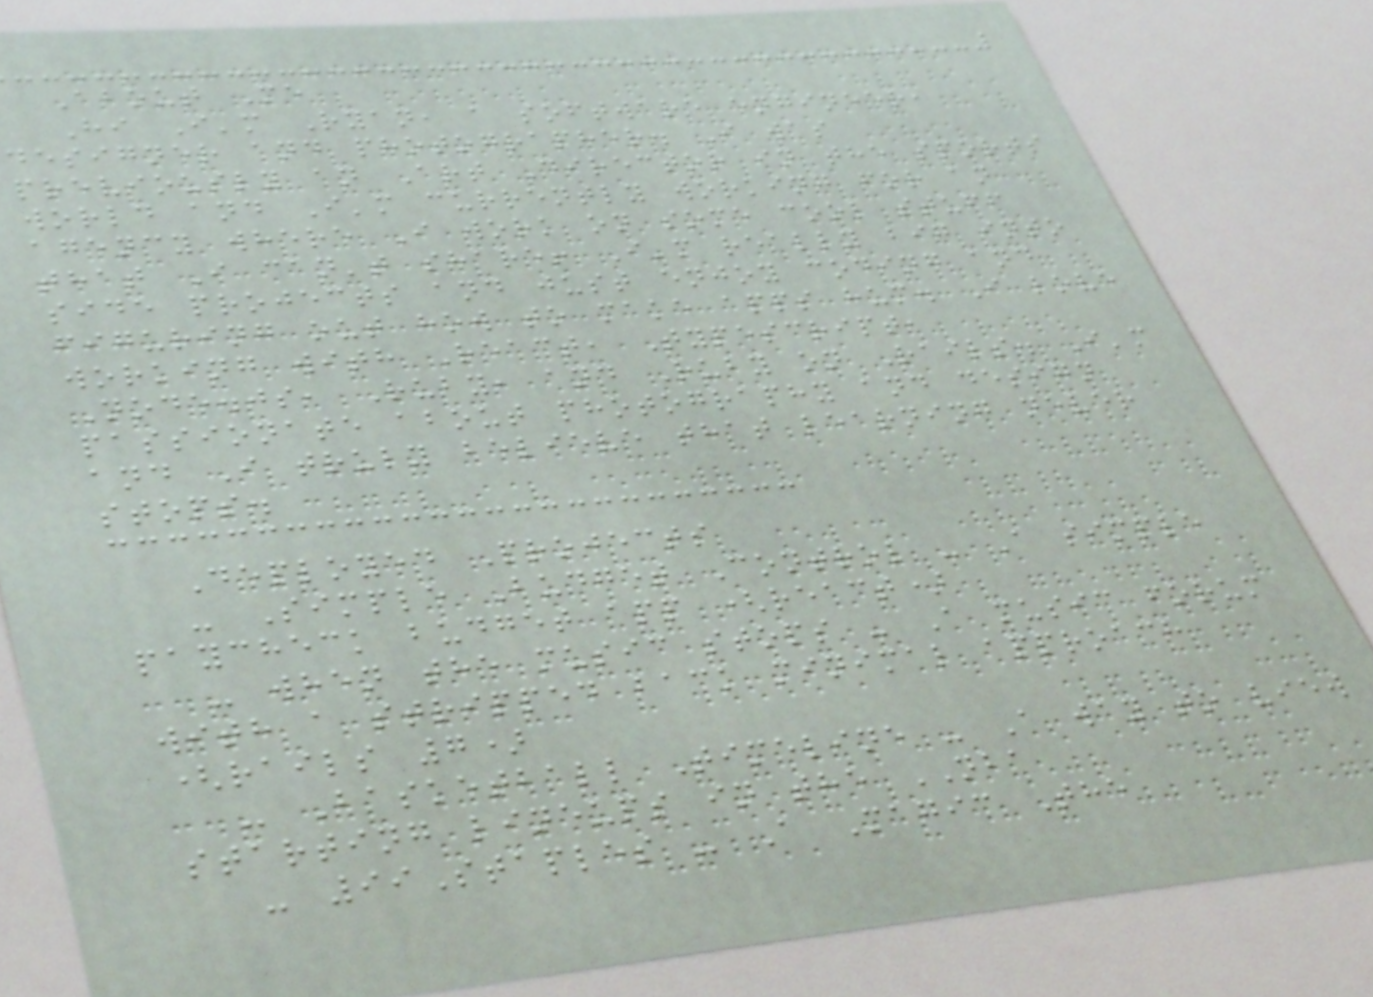About Me
Hi I'm Ryan, a software engineer,
designer and photographer. I was
previously an Art Director in the sports
world and I'm currently working for an
agency where I work on some cool stuff
that I can't share! I'm really big into
side projects and just enjoy coding and
figuring out how to make apps hum. I love
working with React, Typescript,
Node.js, Ruby, and Ruby on Rails. I'm
passionate about photography and design
and I truly believe that learning never
stops.
Deployed Projects
- Simple Budget Control - A simple
paycheck budget app (react)
- when the music stops - A music forum
with a stripped back minimal approach
(rails 7)
- Basketball Timeline - A way to view
starting lineups in the NBA
- 99Staples - A Magic The
